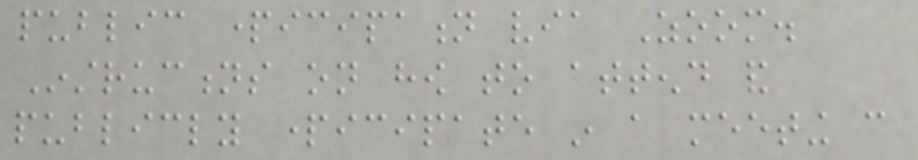public participation via Zoom.
Instructions on how to attend and
publicly participate in a meeting can
